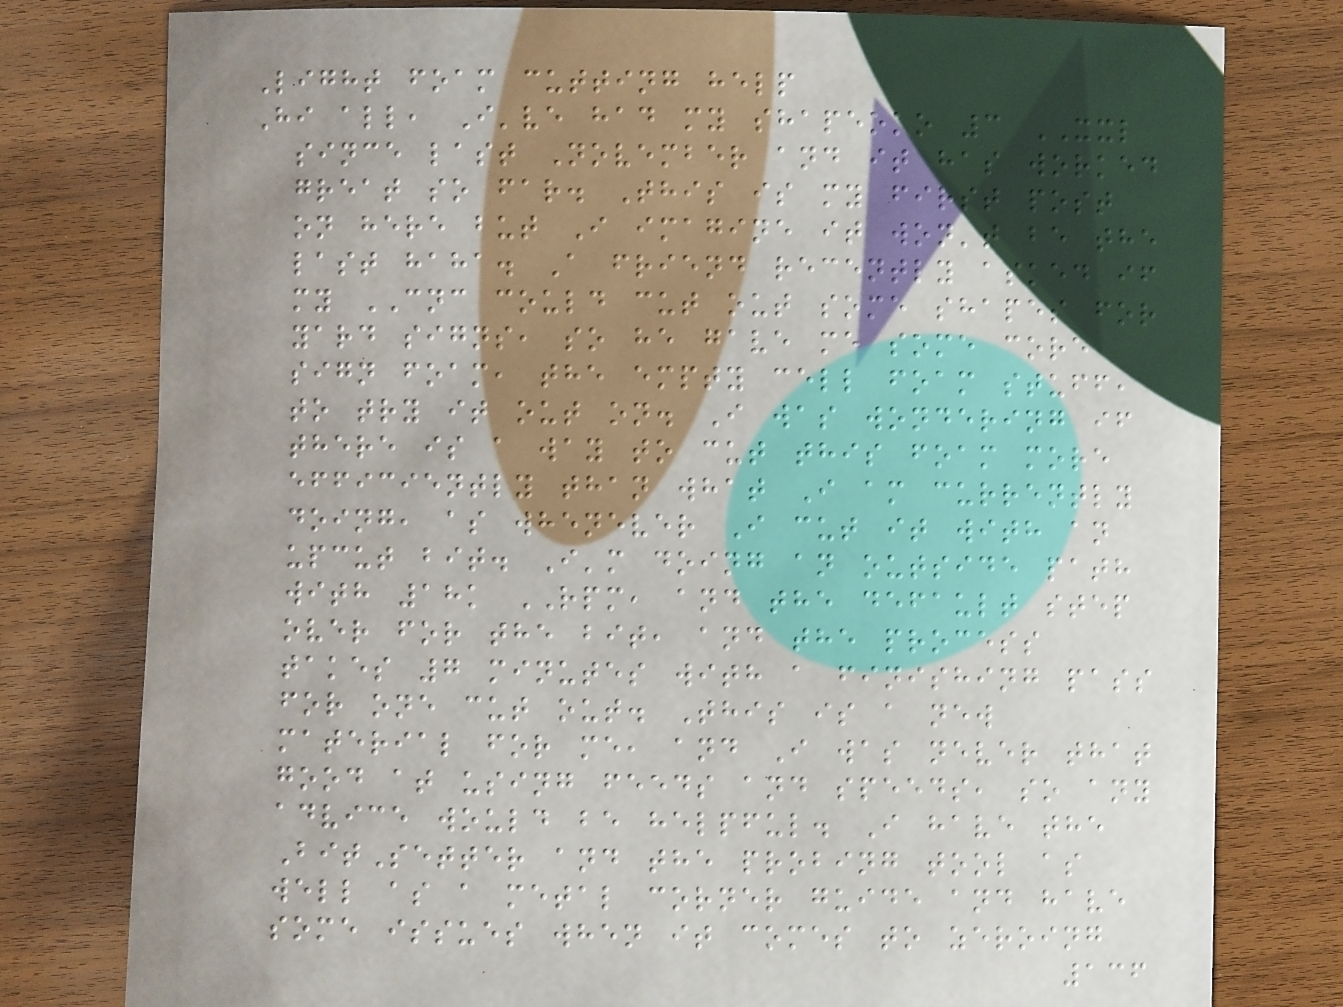Light foam cutting help
Hi all, I've had my shapeoko 3 XXL
since last November and it has worked
great so far. This is my first post
on here but I imagine it won't be the
last haha. A friend recently asked if
my CNC could cut out some shapes for
yard signs, so he gave me some core
sign foam, the empty cell foam stuff,
to try it out on. I was wondering if
there is a way to cut this foam more
efficiently than what I am currently
doing, as whenever I cut it with an
upcut bit. I'm doing an outside path
with 18k RPM, and the default step
over for the bit, and the process
takes 7 minutes with a finishing pass
for one cut out. This is a new
material for me, and I was never that
good at using feeds and speeds, so any
advice would be helpful. I have the
BitSetter and the probing tool as
well as a metal corner guide and have
some issues when it comes to zeroing
136
